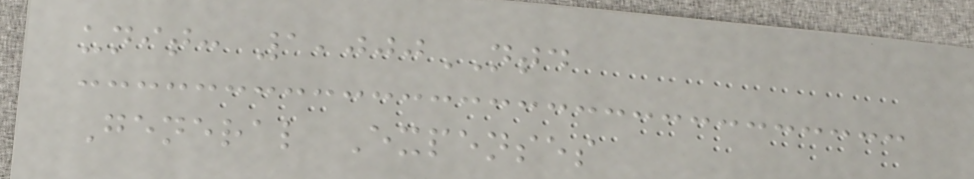unit: 1,000NTD
General Expenses
